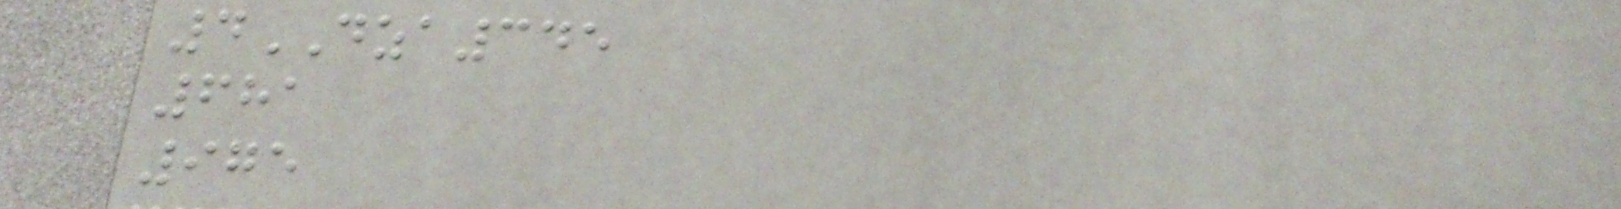4DZA345
681
975
